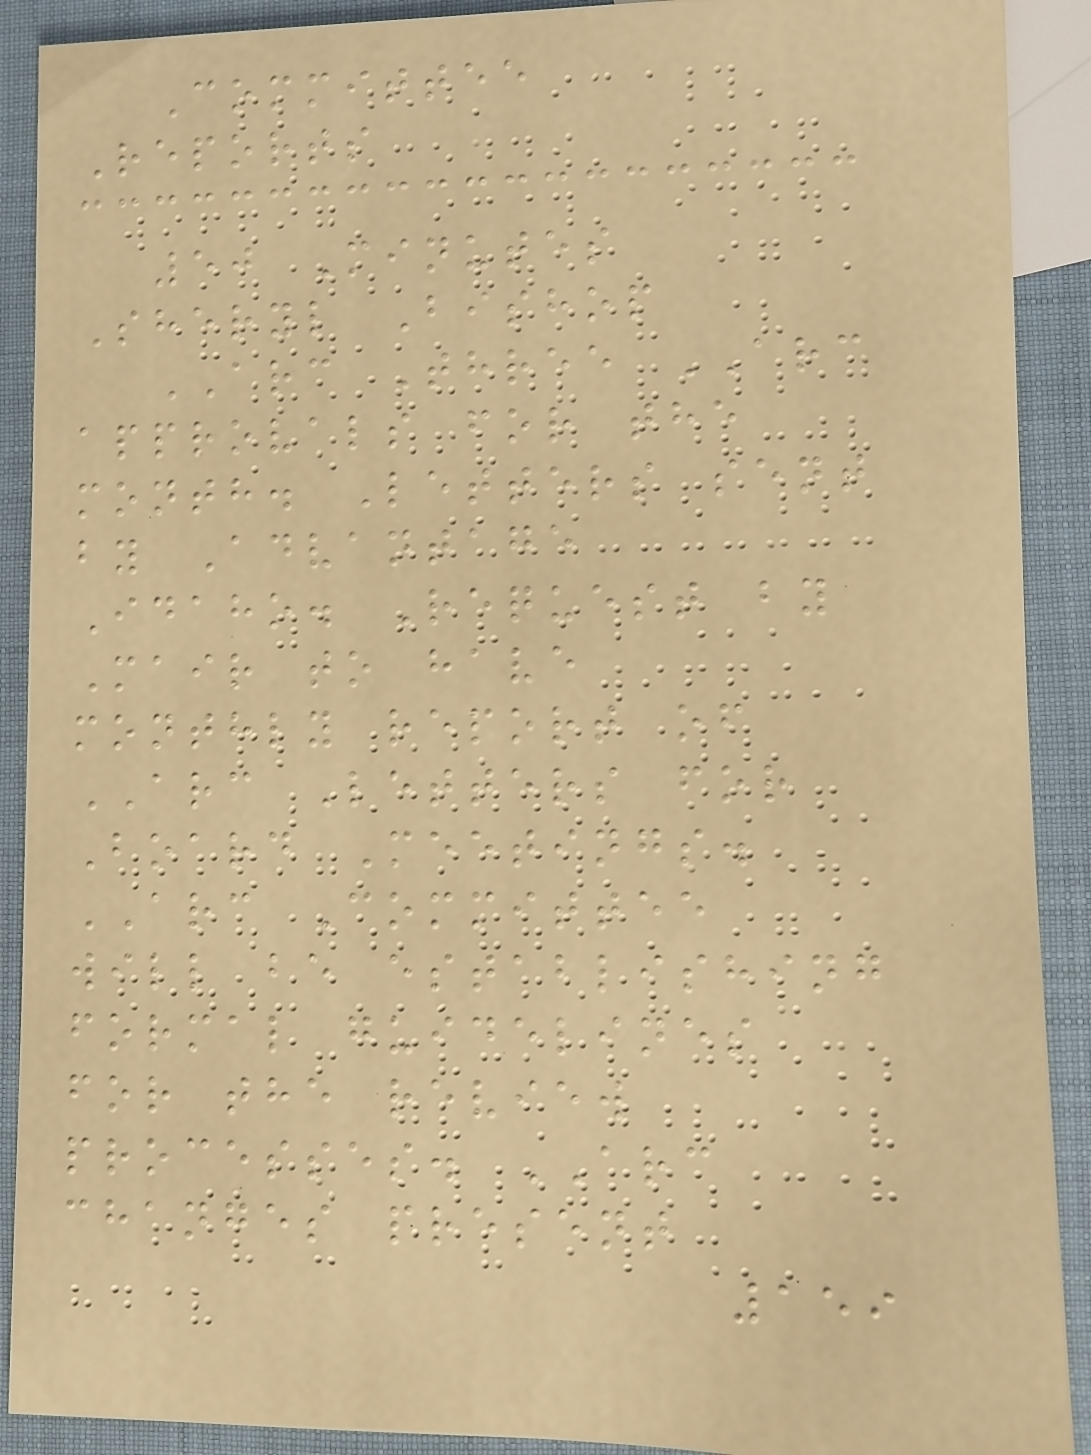Committee
Reports
50 Minutes
Sheryl Bishop
ARC Three ARC
approvals for the
month. Letters sent
by Advantage
Idaho. Request by
Mair to have
monthly report of
ARC Letters for
Board Meetings.
ARC Committee
will be establishing
formal guidelines
for the review
processes. ARC
changes present
159
